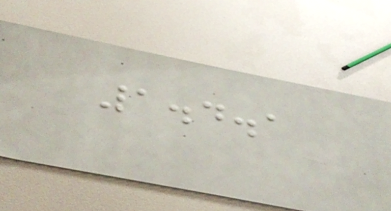1.4.1
